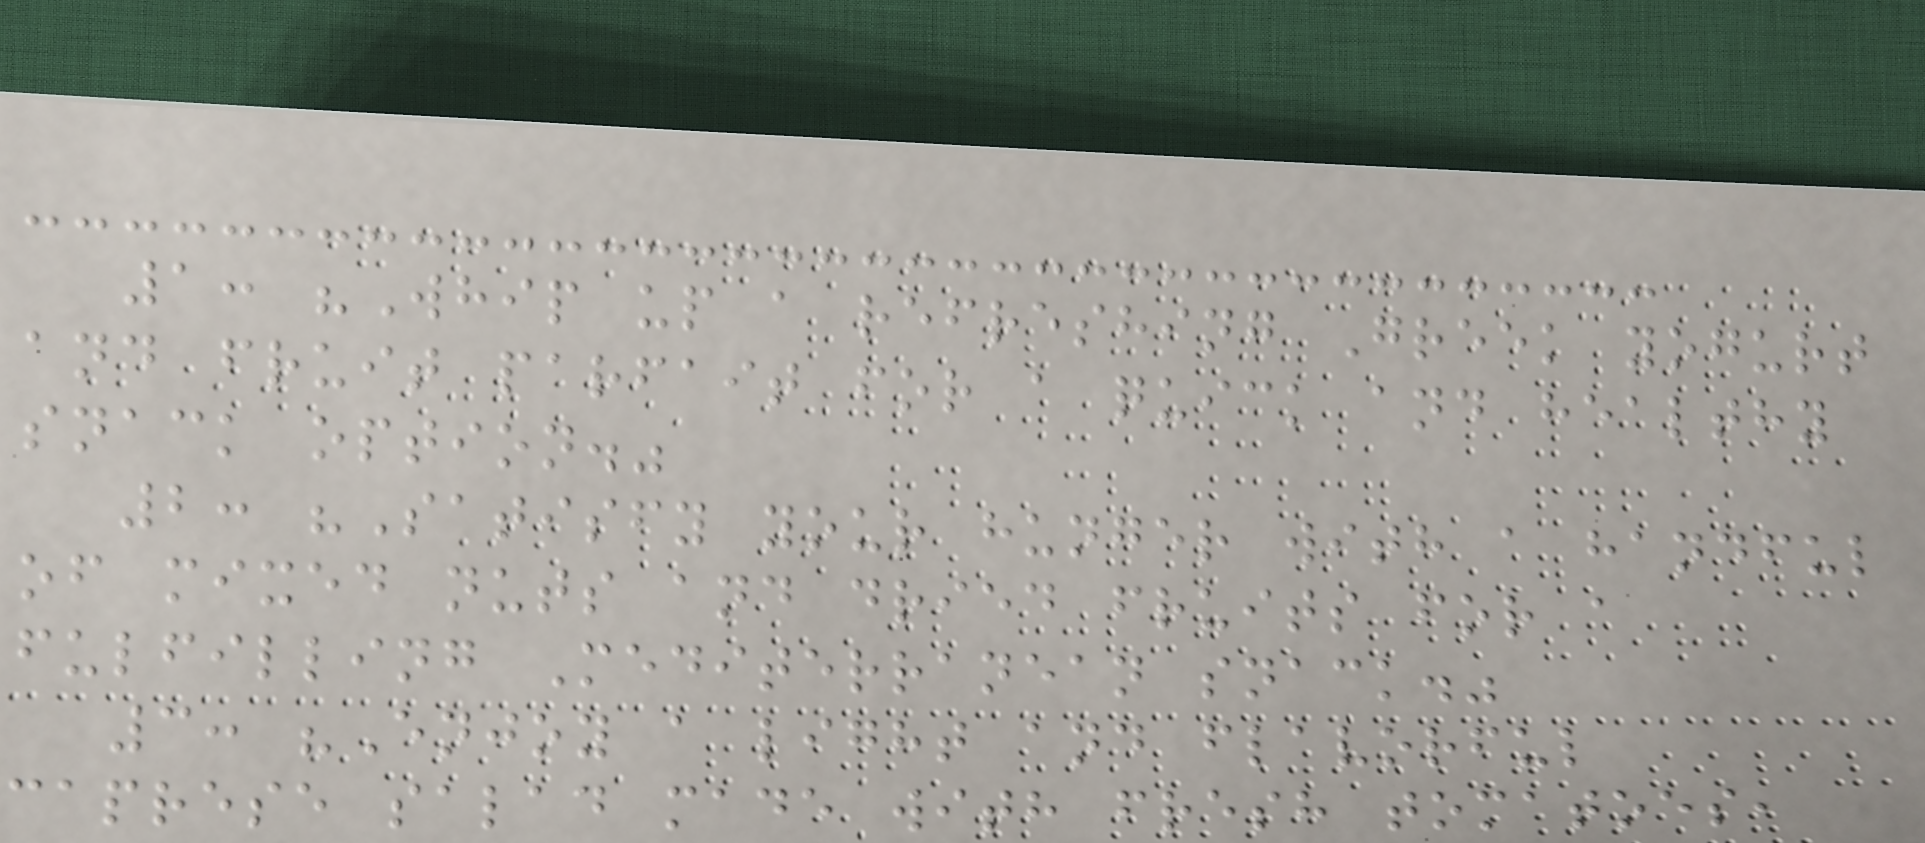1: "Whip up a refreshing Greek yogurt
and fruit parfait for a quick and healthy
snack option."
2: "Satisfy your hunger with a handful
of mixed nuts and dried fruits for a
fulfilling Mediterranean snack."
3: "Enjoy a light and flavorful
caprese salad made with fresh tomatoes,
